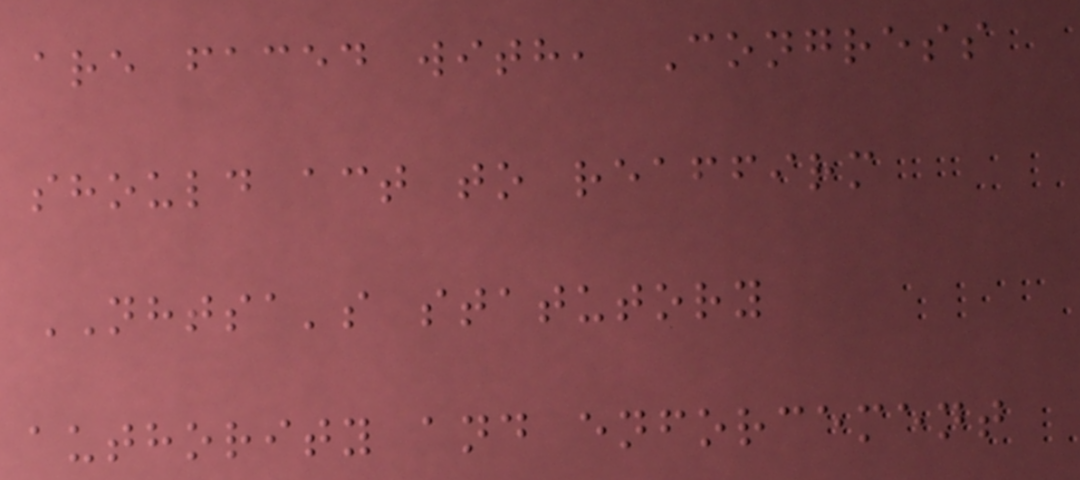are faced with, Congress
should act to reaffirm
NHTSA's statutory
authority and enforcement
